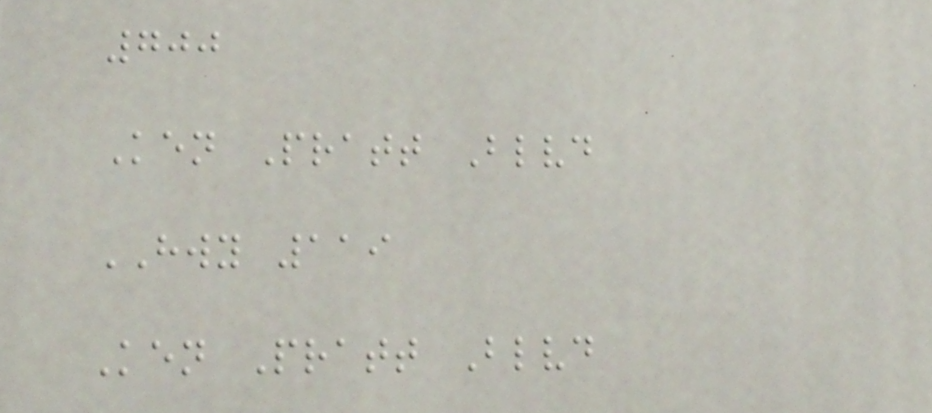700
Ken Pratt Blvd
HWY 119
Ken Pratt Blvd
